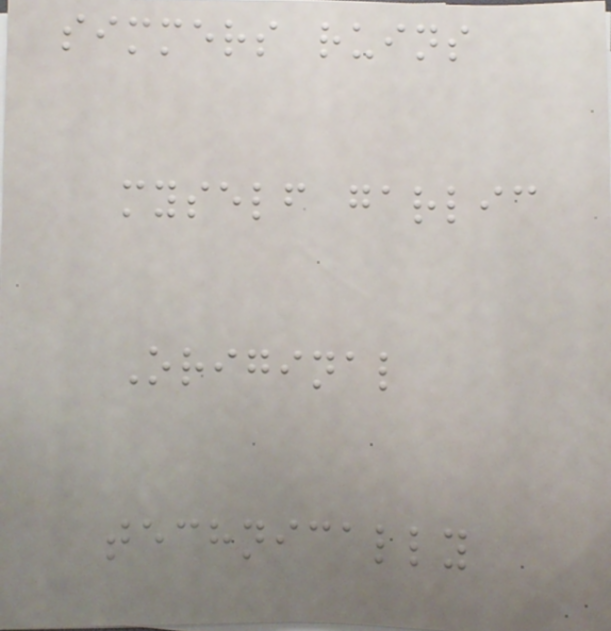simmers ruins
myself garlic
Original
technically
